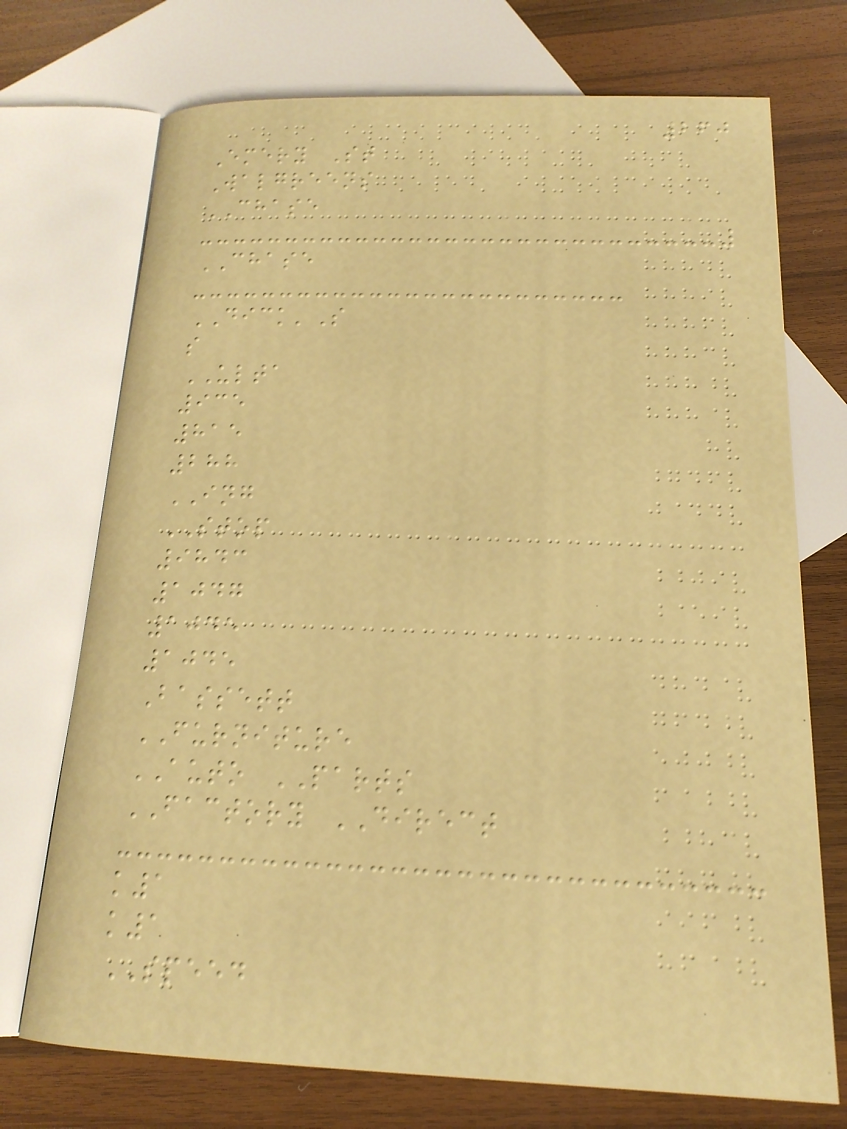260
Emery St
Walgreens
CHASE
CHASE
DICK'S
s
ULTA
935
815
288
ING
STOP
9843
1047
1045
1045
Bassett
FURNITURE
AUTO PARTS
FACTORY DIRECT
k1
k1
SPEED
